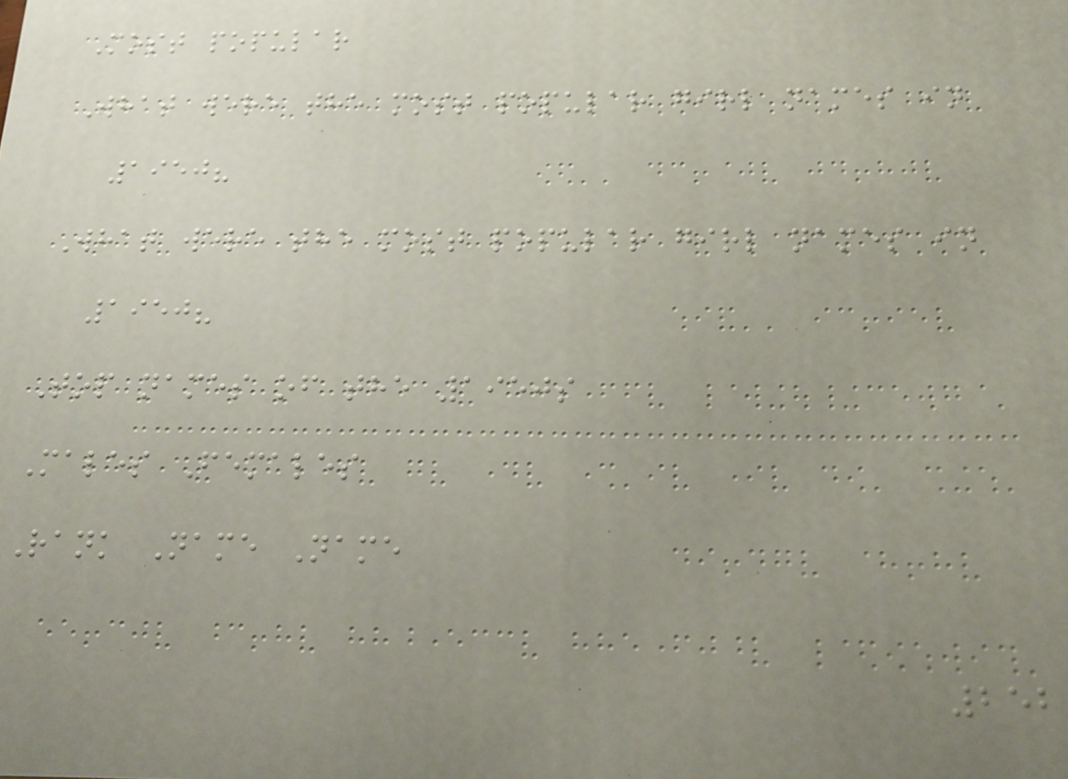Most popular
What were the most popular girl names in
1950?
What were the most popular girl names in
1950?
Top names of the 1950s
Males Females
Rank Name Name
252
